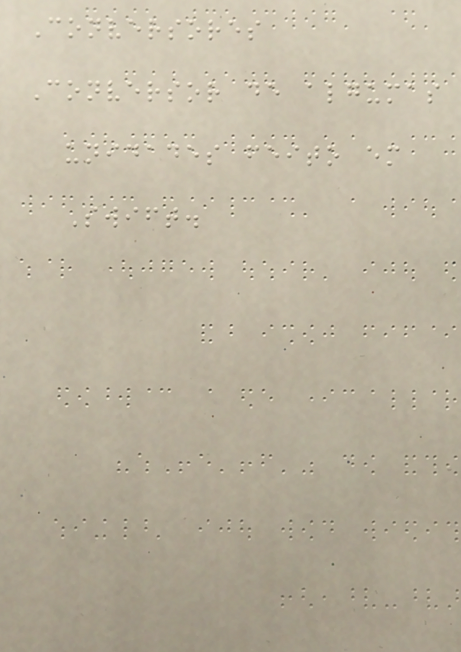Conversores
Conversor de algumas
unidades feito em
Swift.
